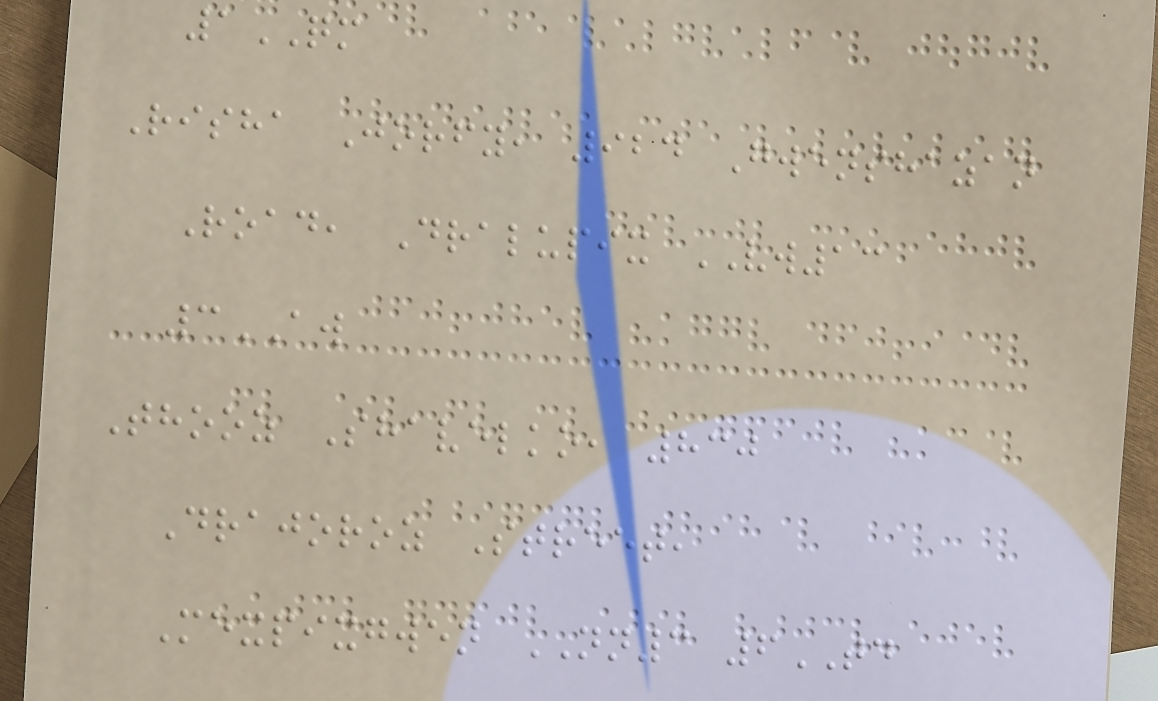1QM
Risha Jorfy, 924 Gwenshazan
Road, Dralupix VW13
3AW
Thooz Shavelko, 830
Drajoroz Street,
Mexpixgwen NN3 6TD
